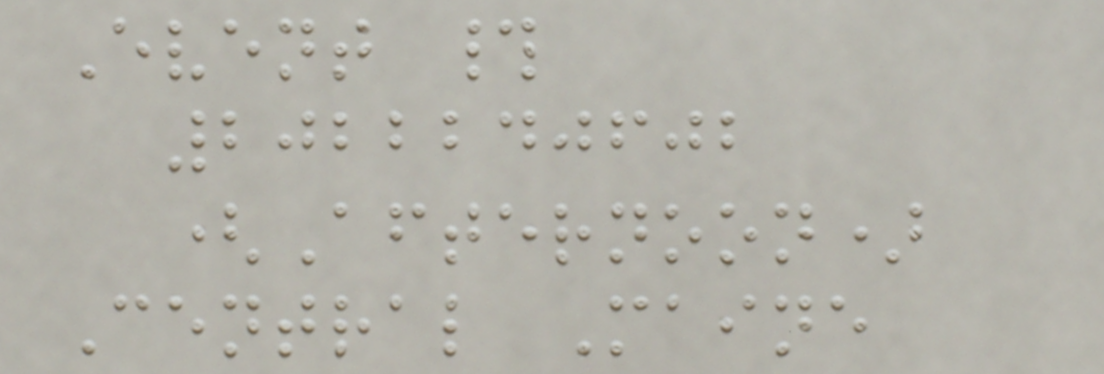Event #
2022240602
(Afternoon)
Central Maine
